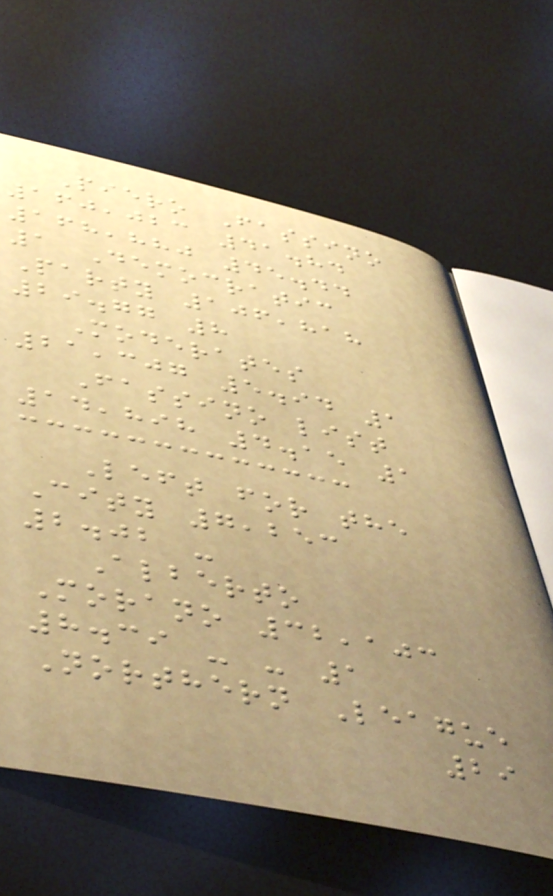Piero Fassino
160,023 41.84
168,880 45.44
1 Democratic
Party 106,818
29.77 8
Moderates
21,307 5.94 1
Fassino list
14,898 4.15 1
Left for the
City 7,253
2.02 -
Alberto
Morano 32,103
8.39 - - 1
Northern League
29
